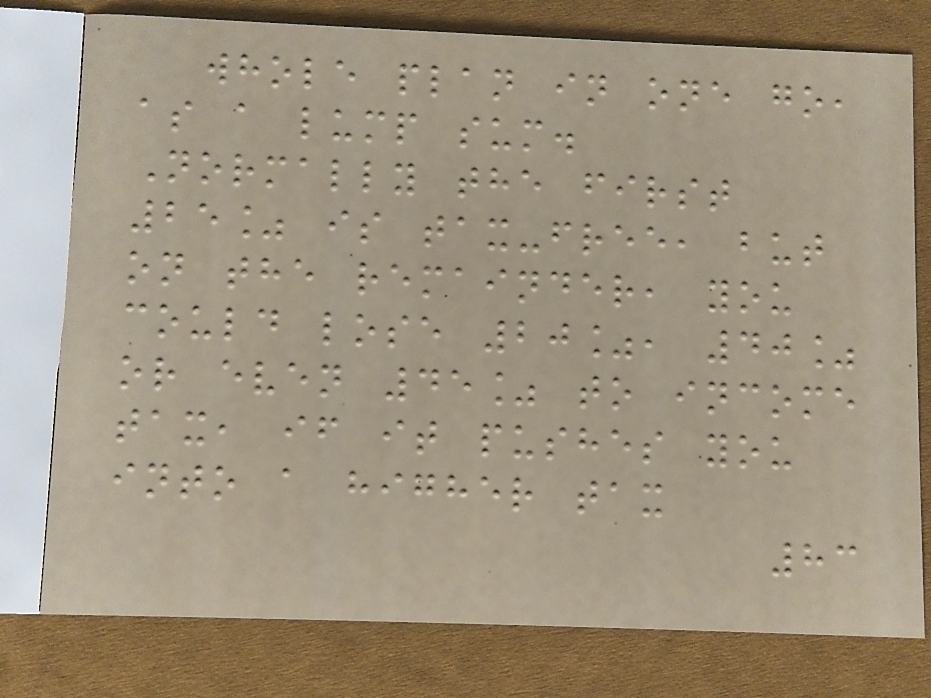whole plan in one go,
as a lump sum.
Normally the first
25% is tax-free, but
on the remainder, you
could lose 20%, 40%
or even 45% to income
tax, if it pushes you
into a higher tax
83
